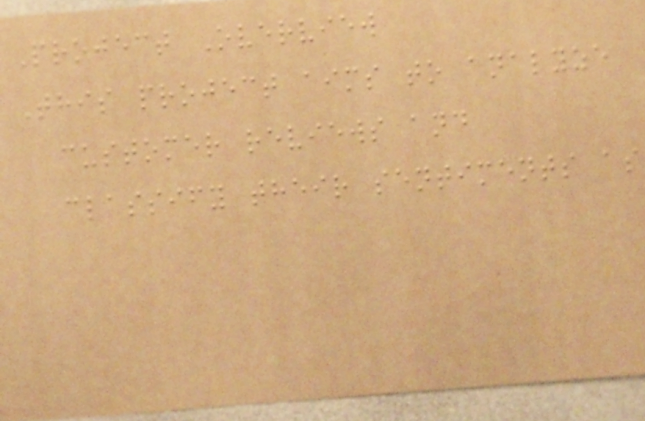Project Overview
This project aims to analyze
customer reviews and
classify their sentiments as
